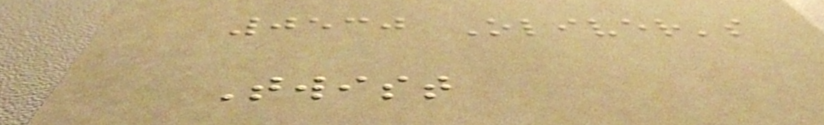0530 Oliver's
Twist
